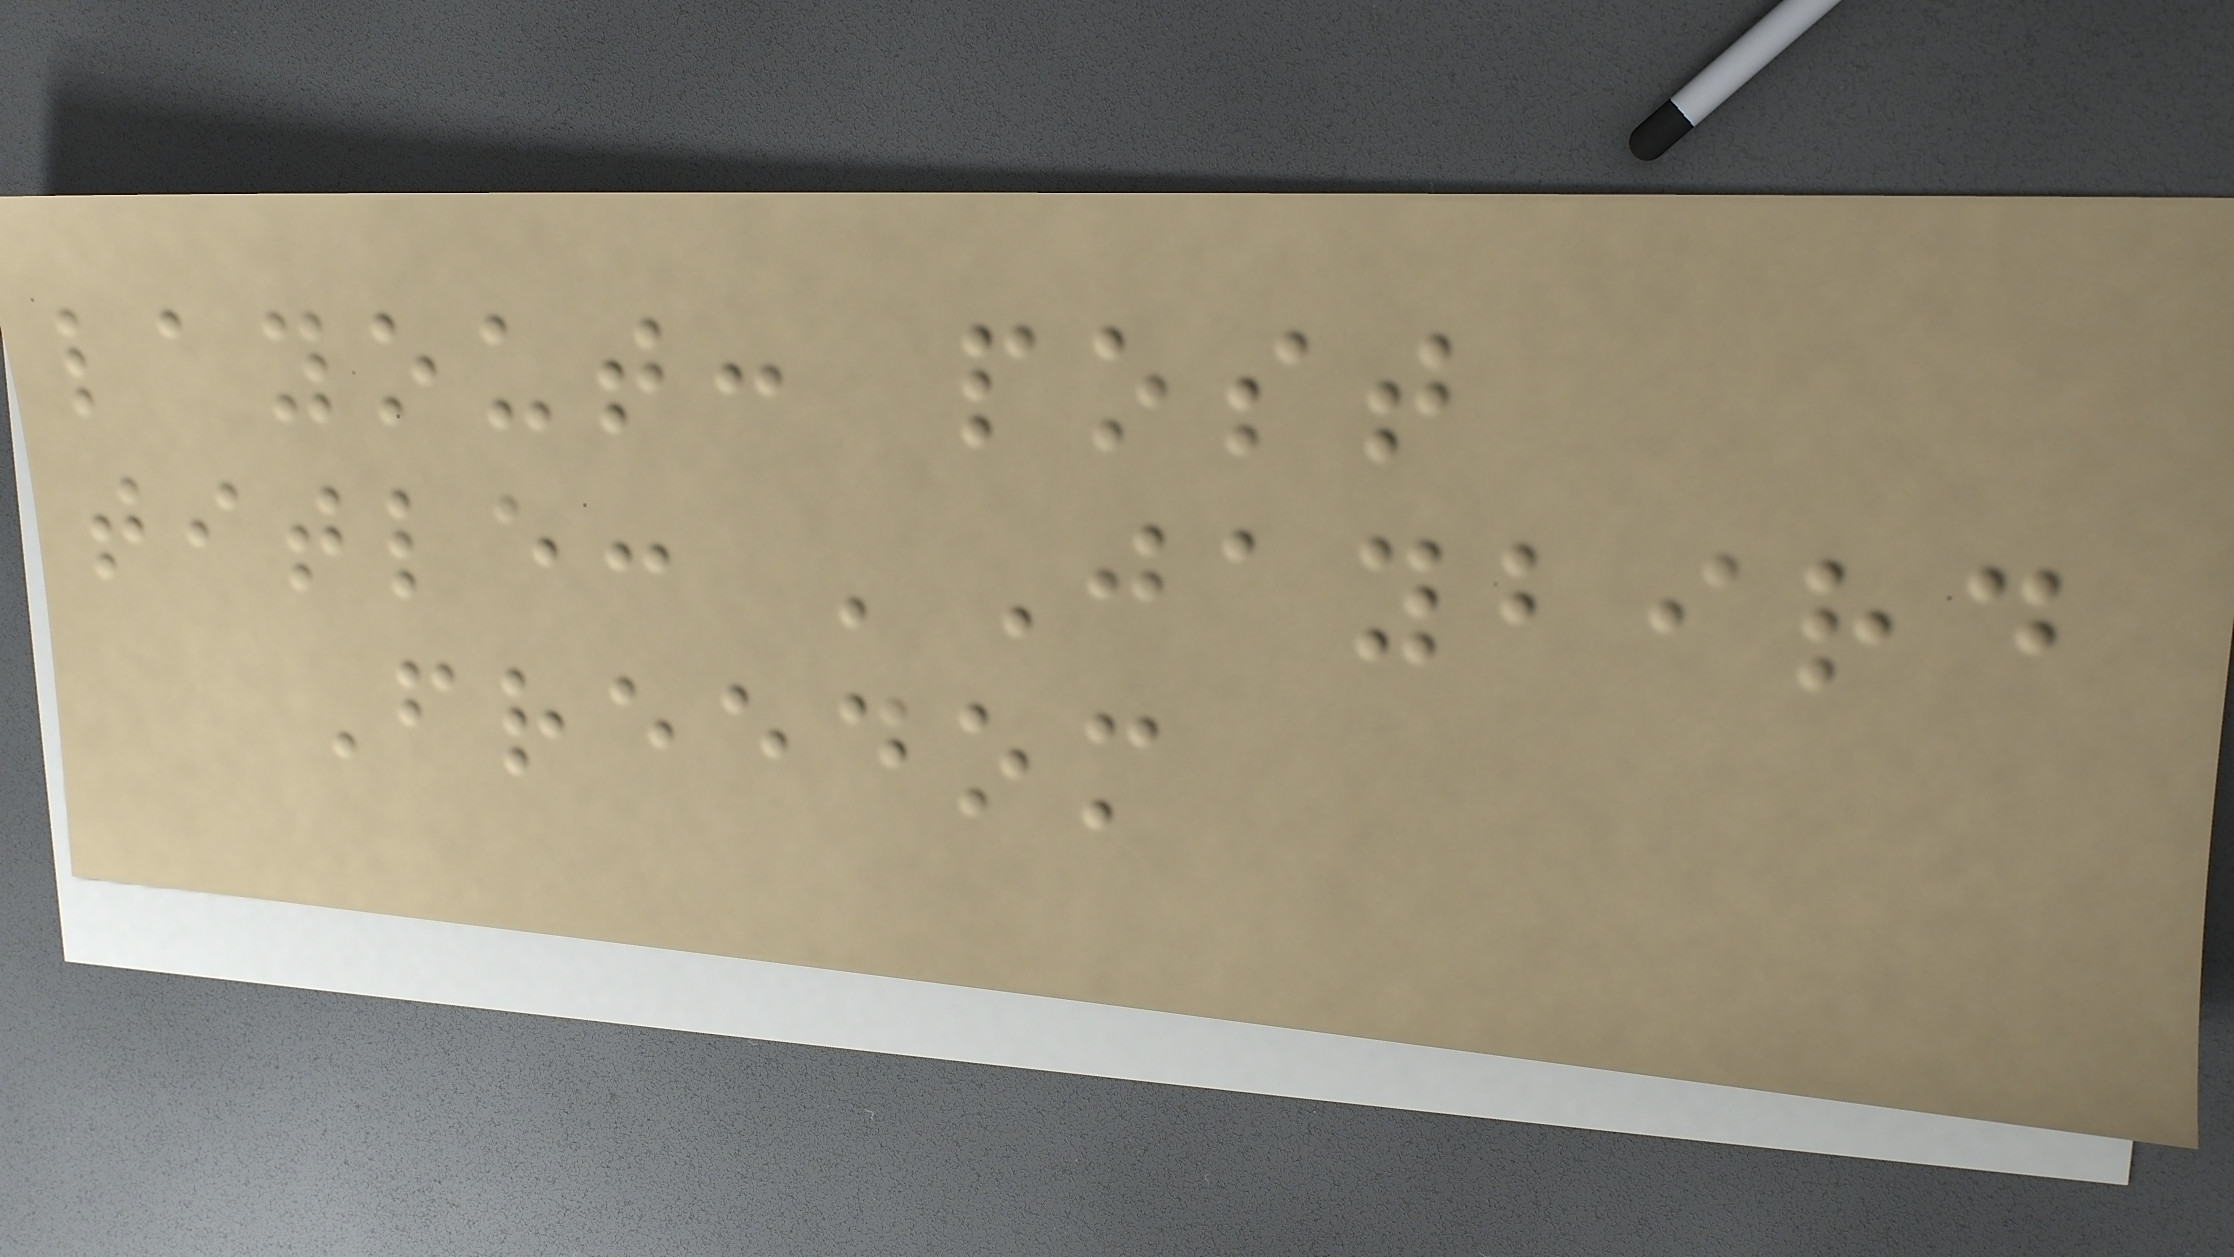layout: post
title: 'Jaybird
Freedom
